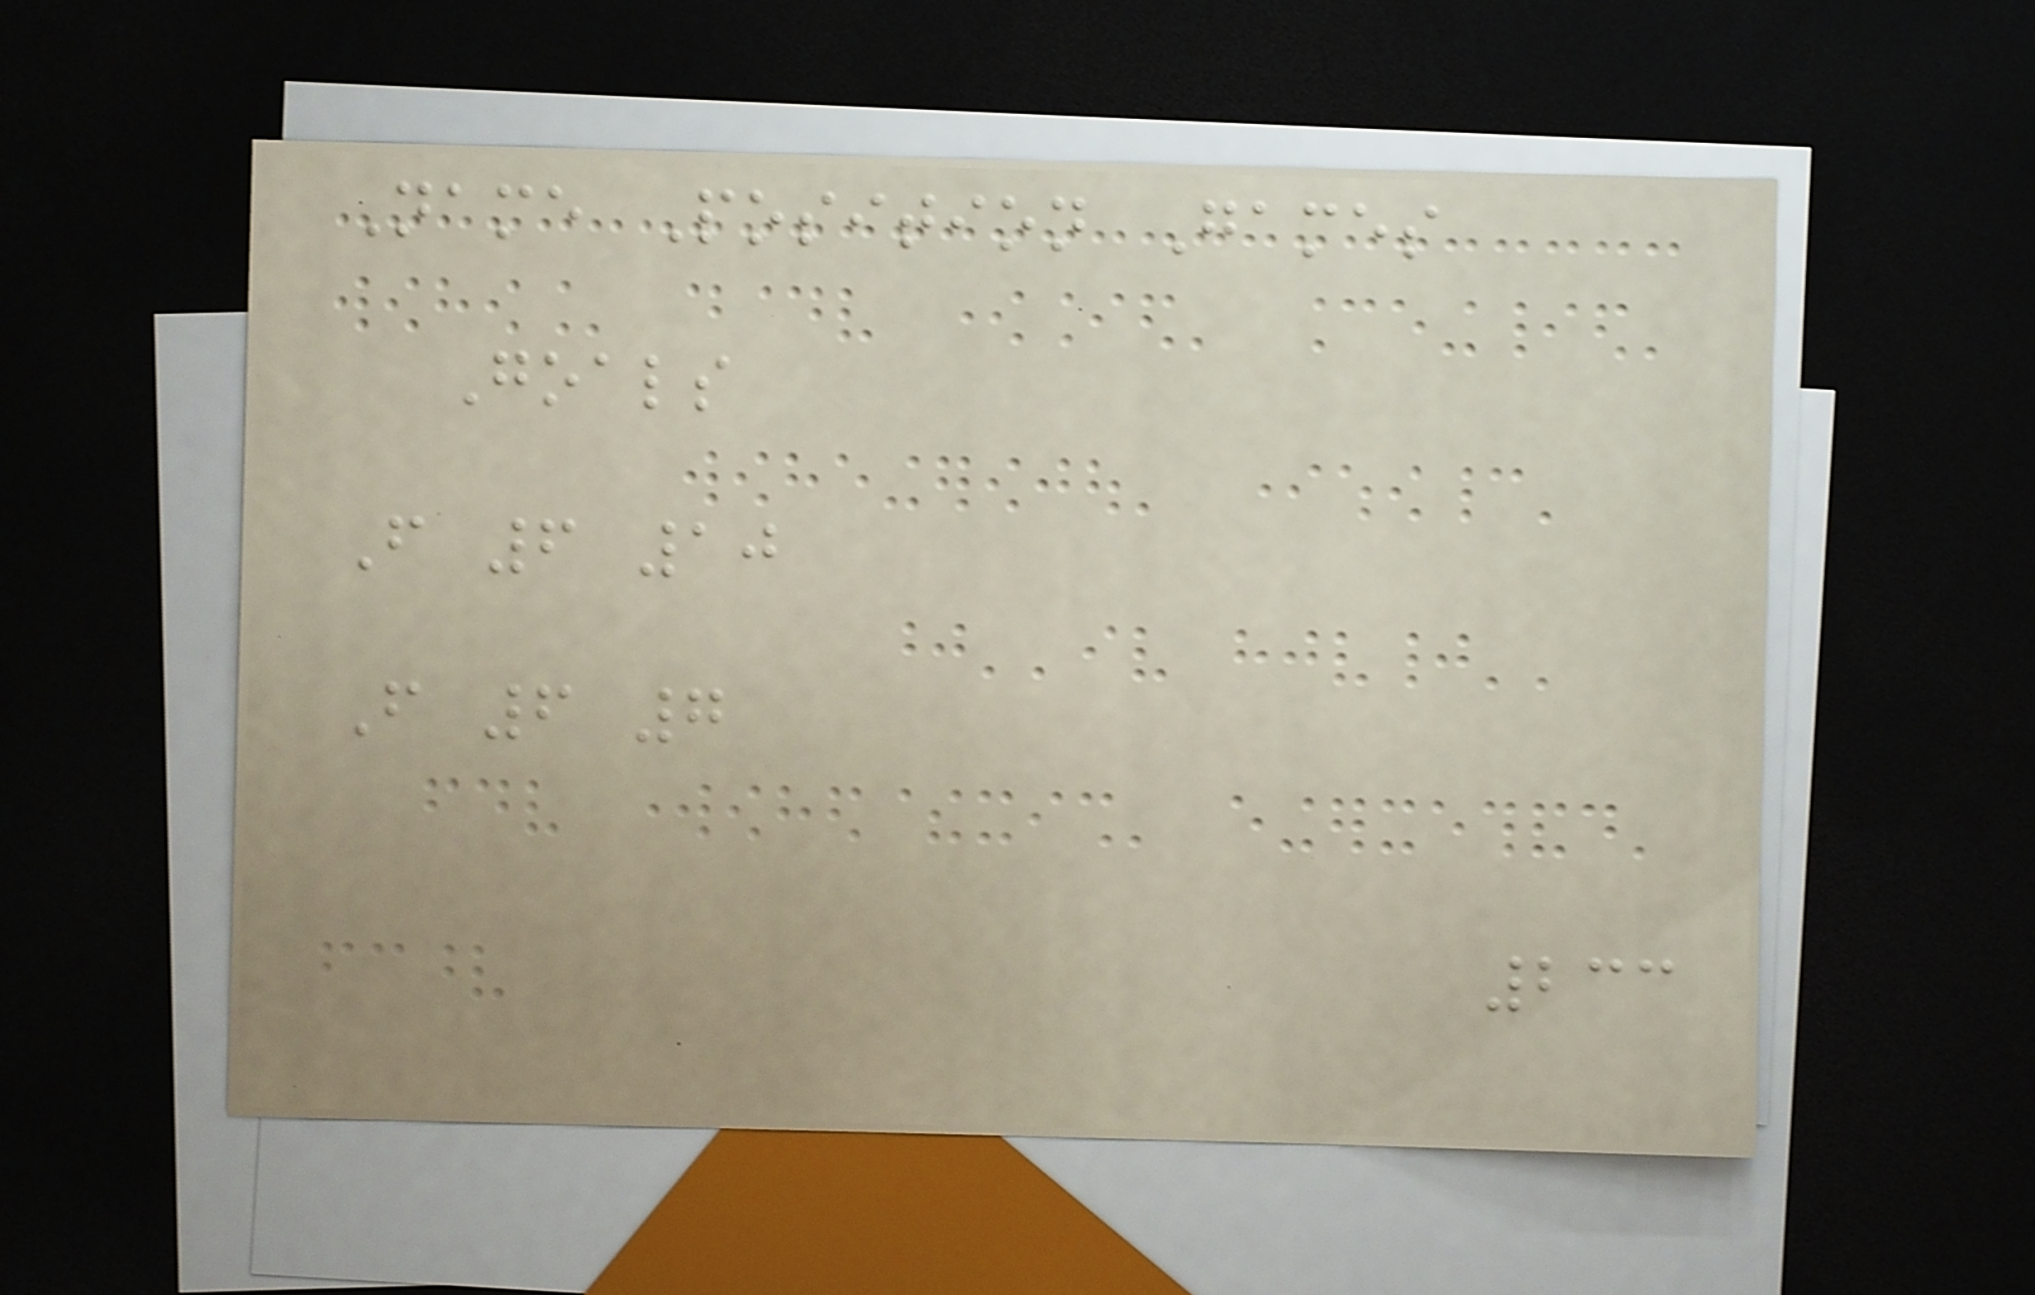Name Position Games
Goals
F 6 10
F 6 7
233
